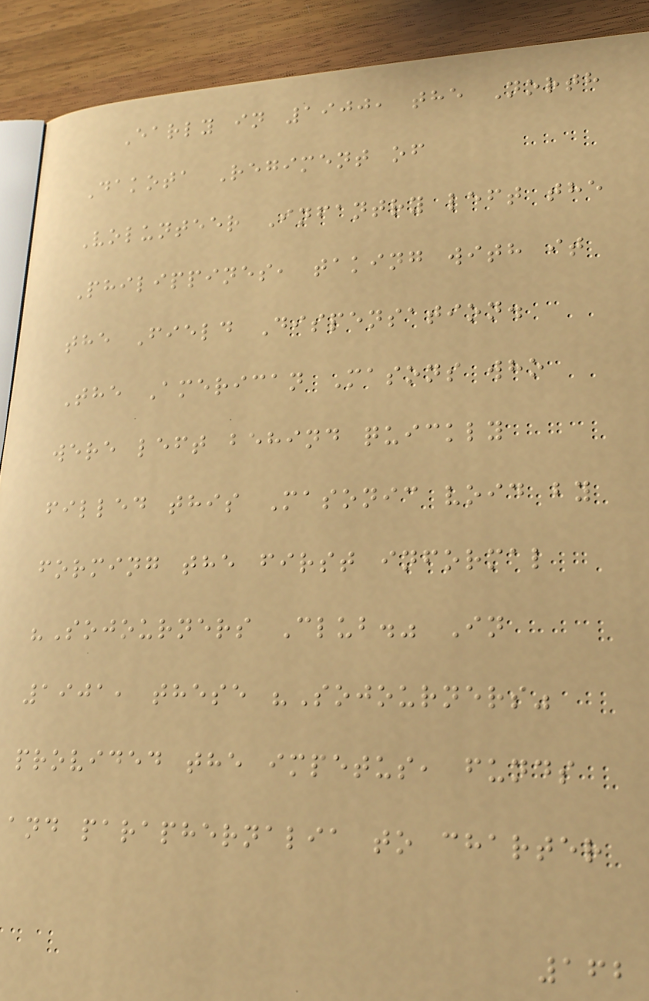Early in 1900, the North
Dakota Regiment of
Volunteer Infantry left the
Philippines, taking with it
the Field Dispensation.
The American Masons who
were left behind quickly
filled this Masonic void by
forming the first informal
"Sojourners Club." In
1901, these "Sojourners"
provided the impetus, funds
and paraphernalia to charter
162
